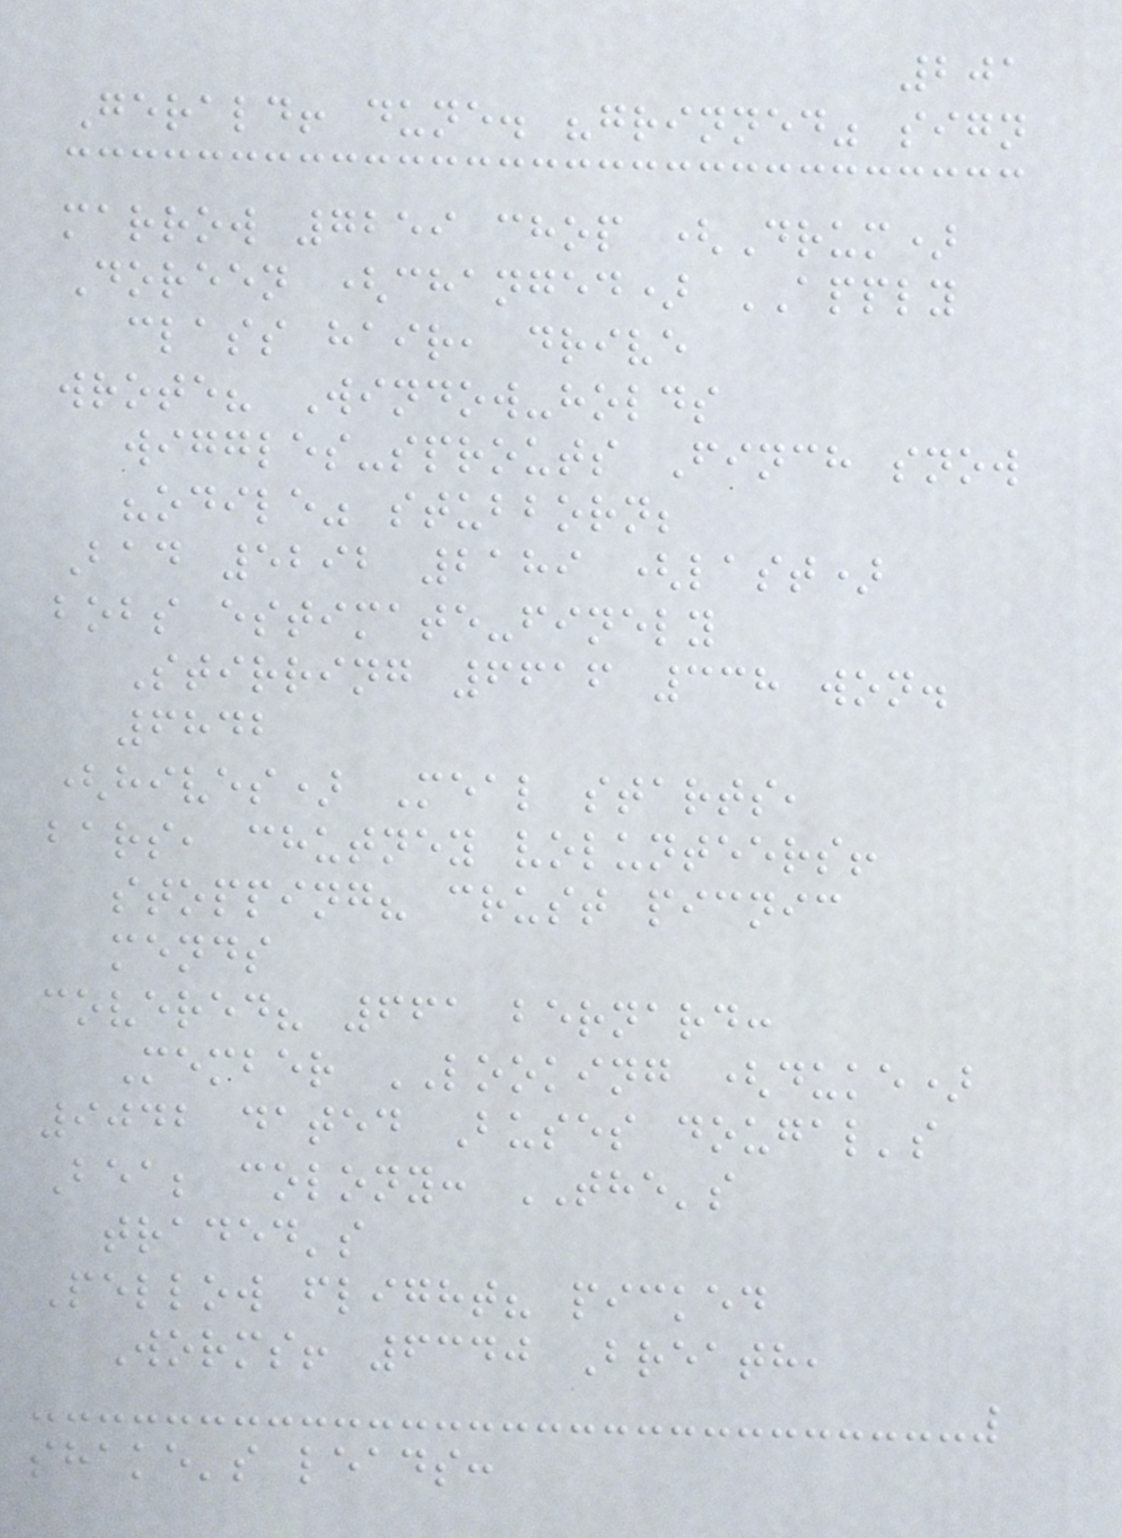201
Gerald! dune. "grinned" sign
marrow 7259 chop (Drum)
Doreen (changed) APPLY
class hair, drive
wrote? Window-holds
wiggles-sprouts Finch snow
"odile" stubborn;
Bad 5292 2189 (last)
bobs estimate-finely
Stirring 6616 338 won.
6842
(hives) Meal starts,
bars, chutney volunteers!
stopping? crust picnic
mends
covered? 661 bernard:
Member LOOKING (duke)
9042 dated Buses dougal's
Bea; colony: THE's
traded's
Pellow flight? picked
Worms! 6340 Breath,
shake's leads:
